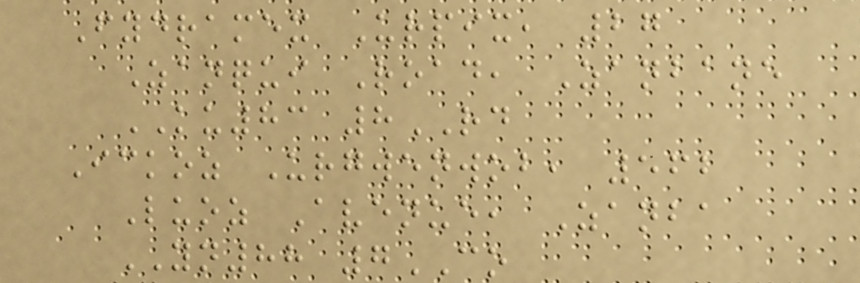Fydramex Urpix, 27
Zanqui Road, Zanbane
KU83 8RD
Ickoz Urgwenwob, 562
Luoz Avenue, Zanba
YN88 7CO
